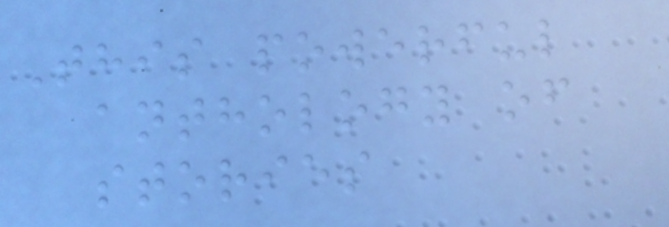This powerful
anthology of
stories
